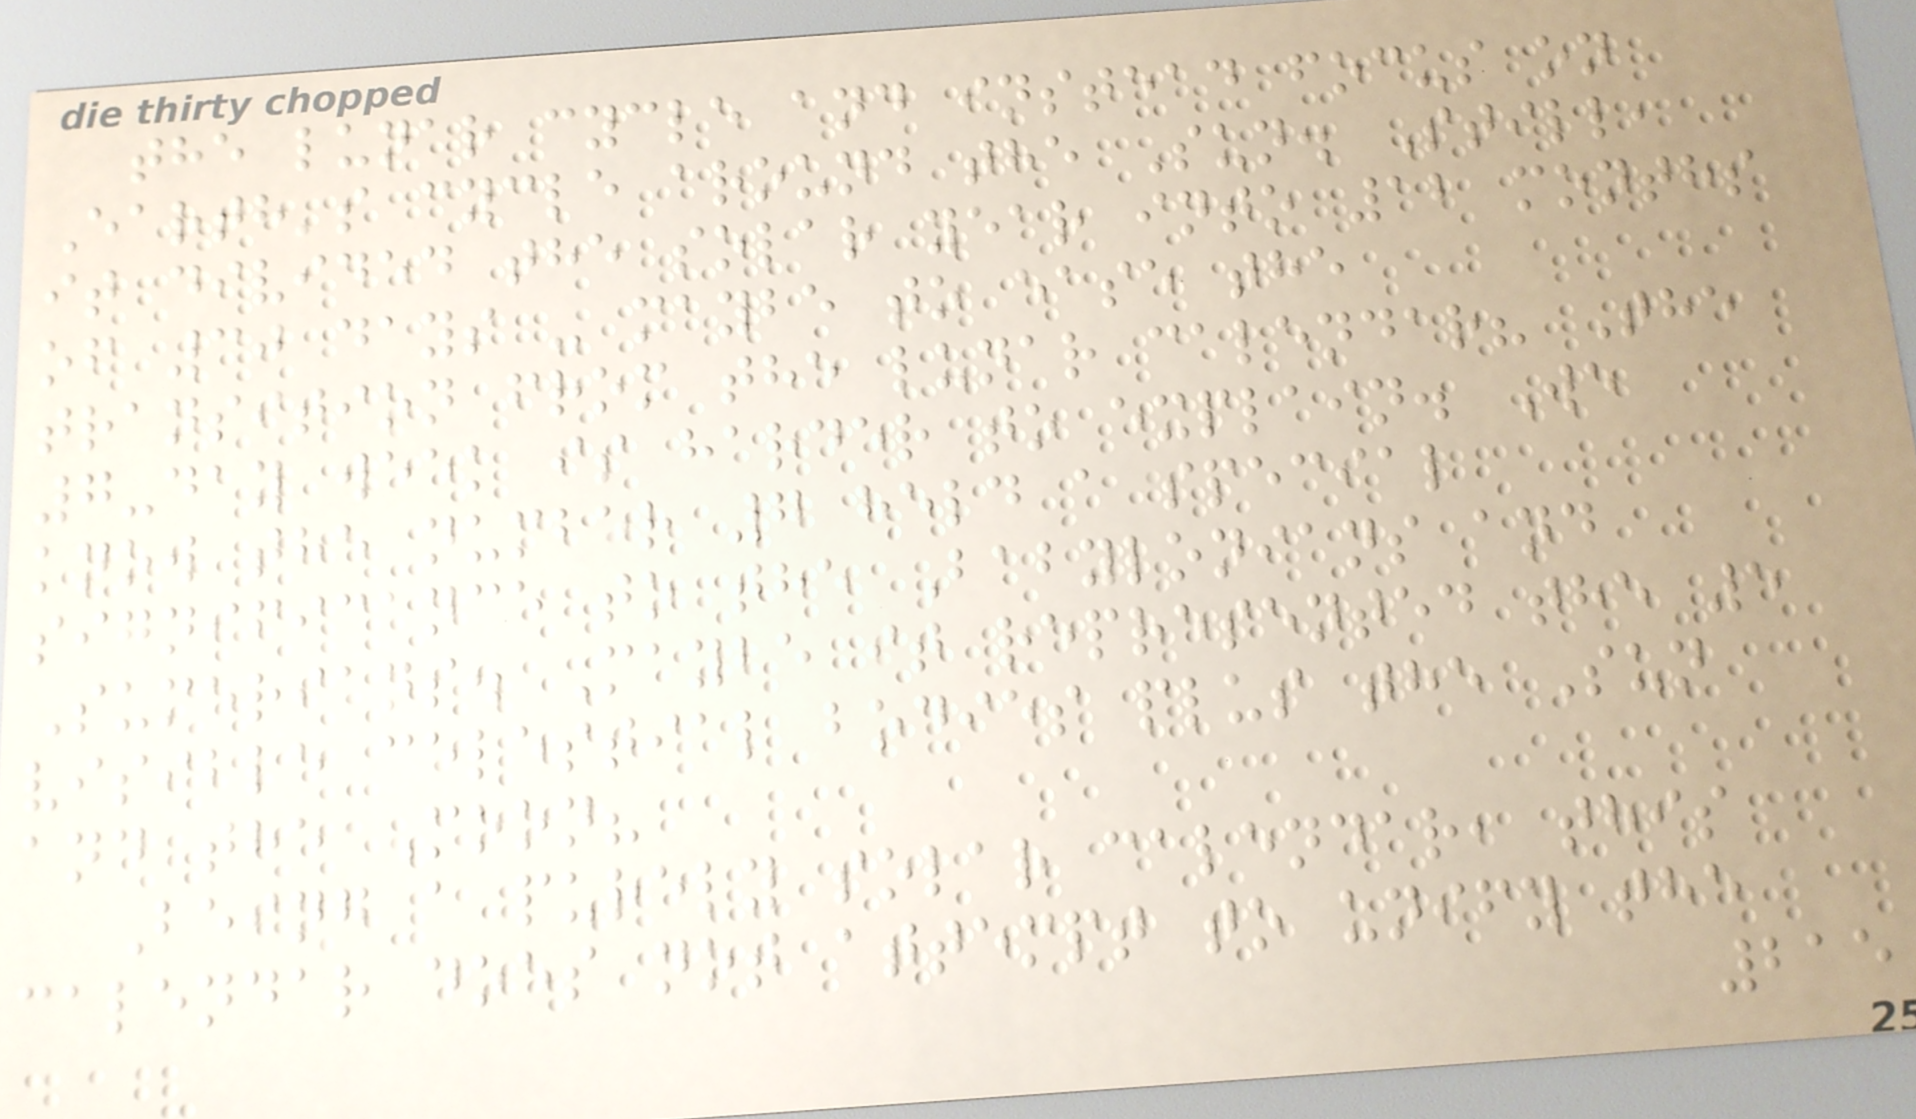the lunar cycle and instead focus on
Earth's cycle around the Sun. Still,
it divided the solar year into 12 months
of 30 days - maybe to ease the
transition from the lunar calendar? The
7-day week is harder to explain. We
know the number 7 held a special
significance to the Babylonians and
Sumerians. Maybe it represented the 5
visible celestial bodies plus the Sun
and the Moon?
Being a purely solar calendar, this
calendar does not attempt to unify the
215
